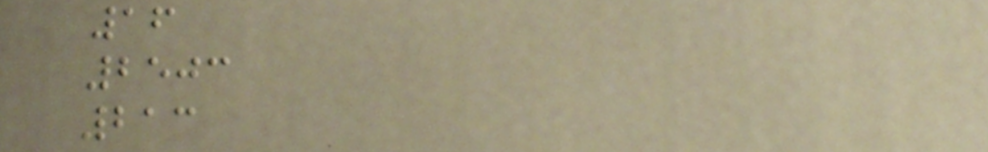16
2503
213
